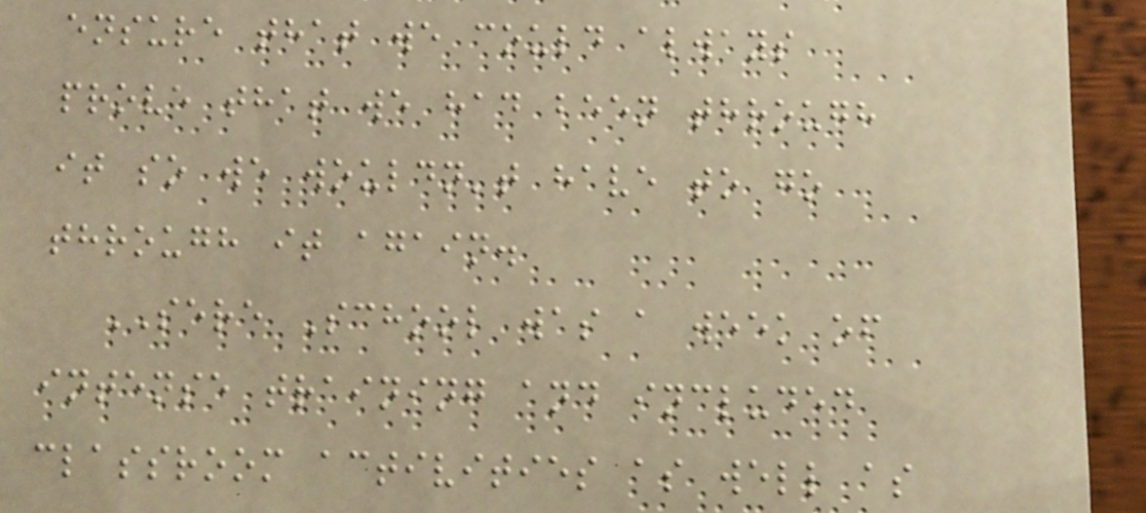ensure that we could always
prove that we had been through
it so we wouldn't have to go
through it again.
SERE School was a week of
intense training and included
classroom activities as well as
